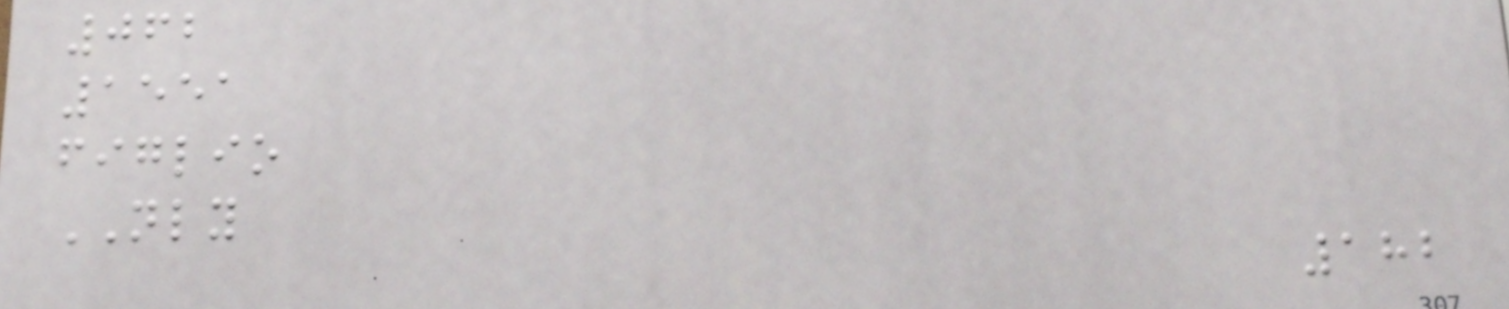062
1551
figlio
NLY
182
